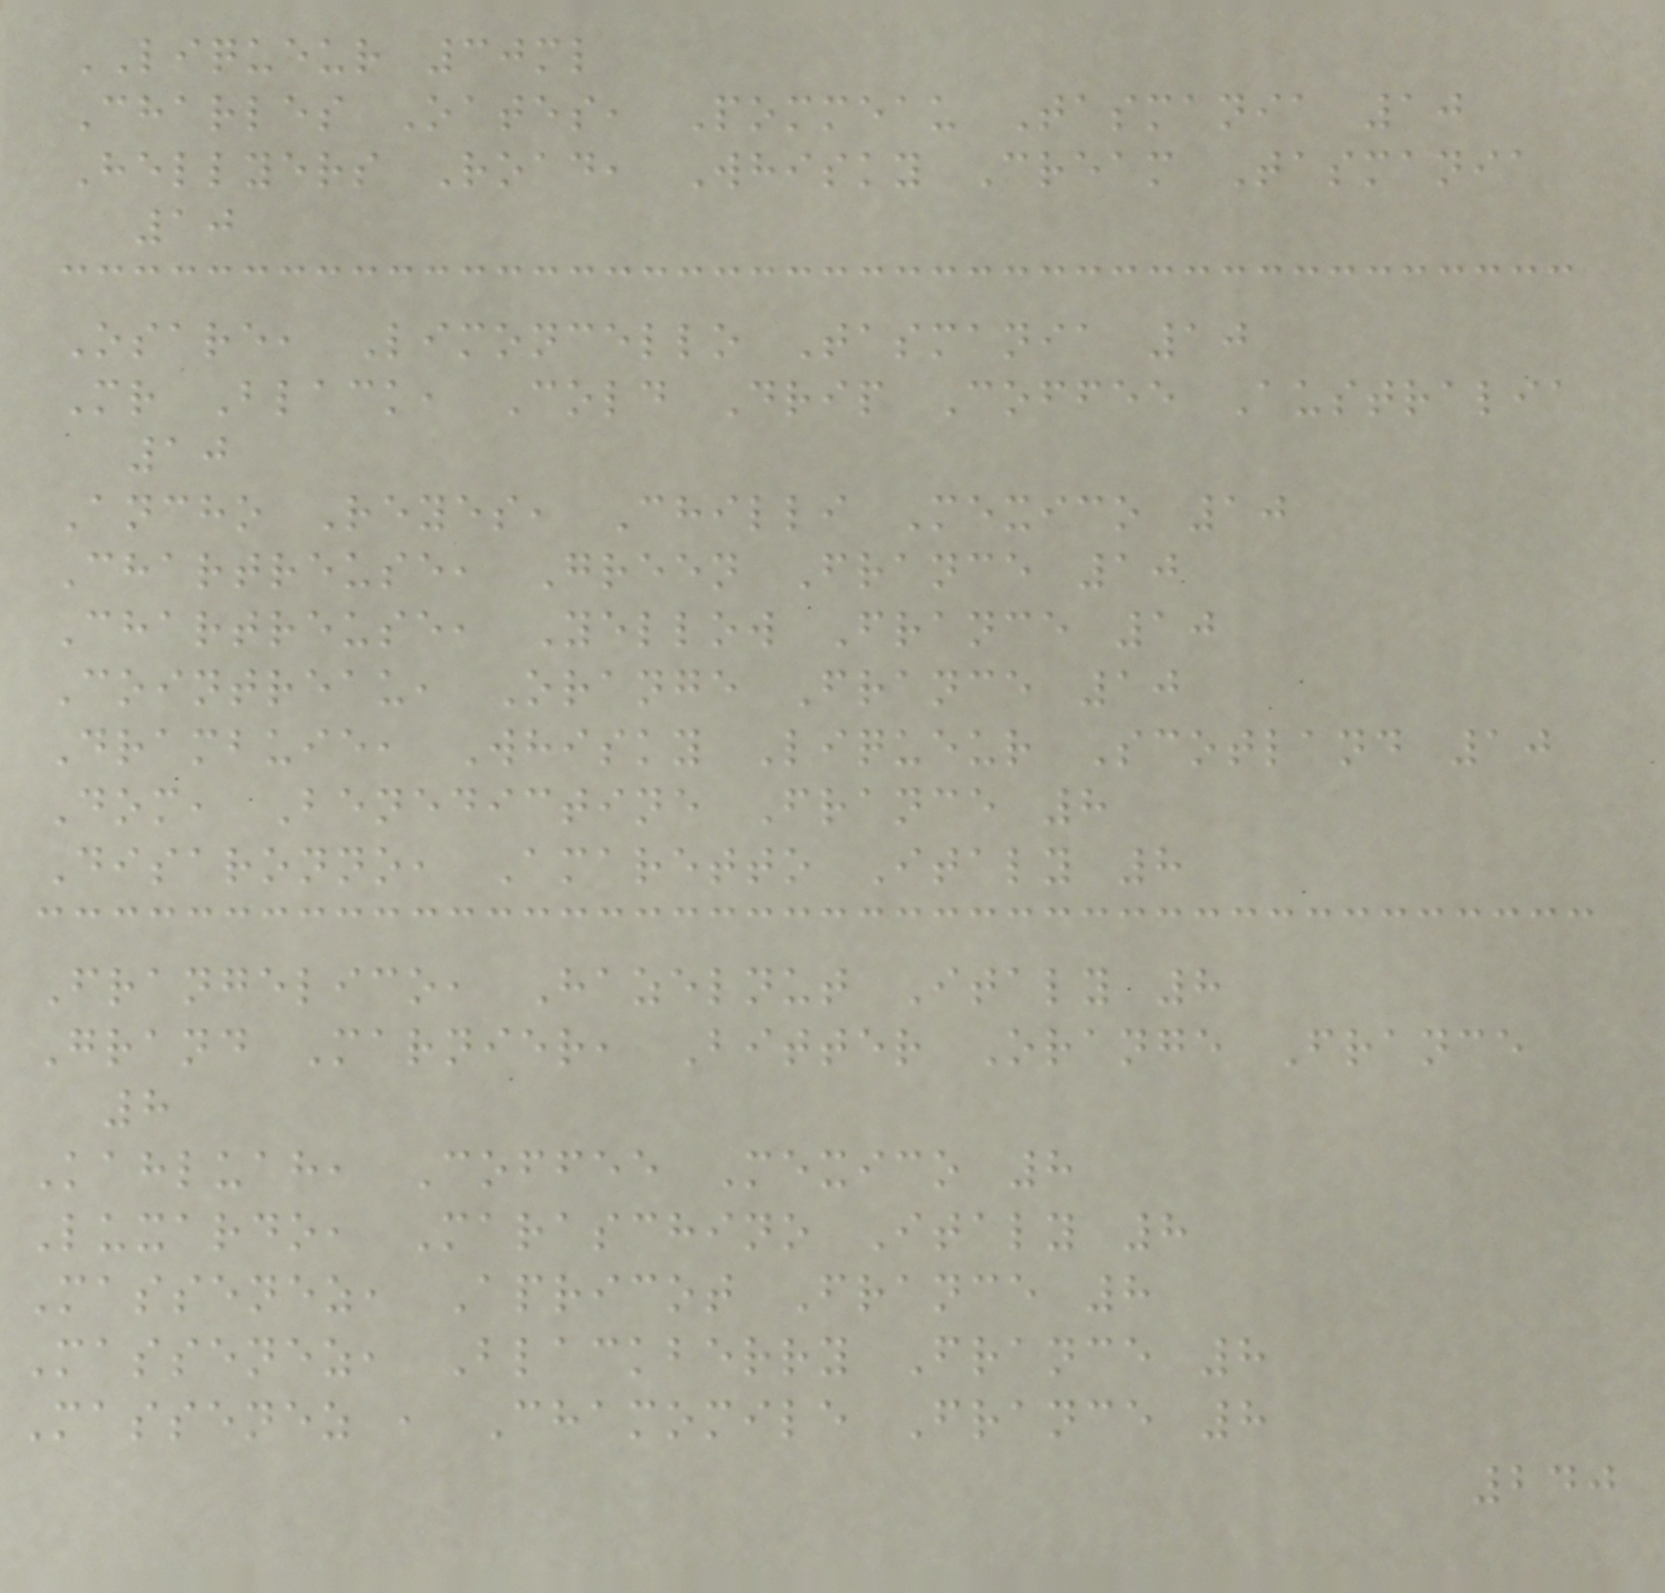LIQUEUR 30ml
Charles Oates, Pommeau Tasmania 10
Hellyers Road, Whisky Cream Tasmania
10
Osare, Limoncello Tasmania 10
Mr Black, Cold Drip Coffee Australia
10
Ancho Reyes, Chilli Mexico 10
Chartreuse, Green France 10
Chartreuse, Yellow France 10
Cointreau, Orange France 10
Drambuie, Whisky Liqueur Scotland 10
Dom, Benedictine France 8
Disaronno, Amaretto Italy 8
Frangelico, Hazelnut Italy 8
Grand Marnier, Bitter Orange France
8
Kahluah, Coffee Mexico 8
Luxardo, Maraschino Italy 8
Massenez, Apricot France 8
Massenez, Blackberry France 8
Massenez , Chamomile France 8
240
